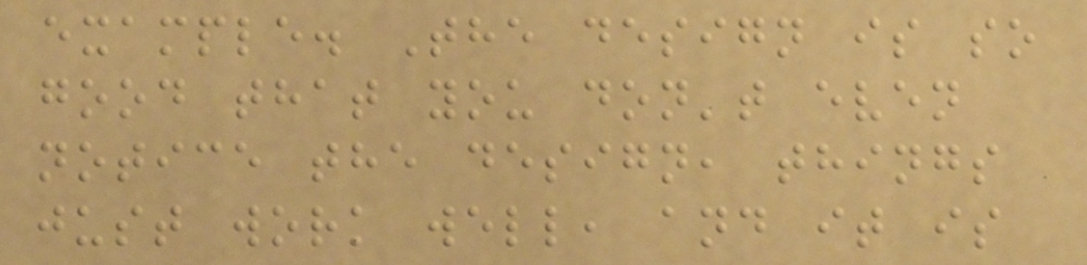example. The design is so
good that you don't even
notice the design, things
just work well, and it is
